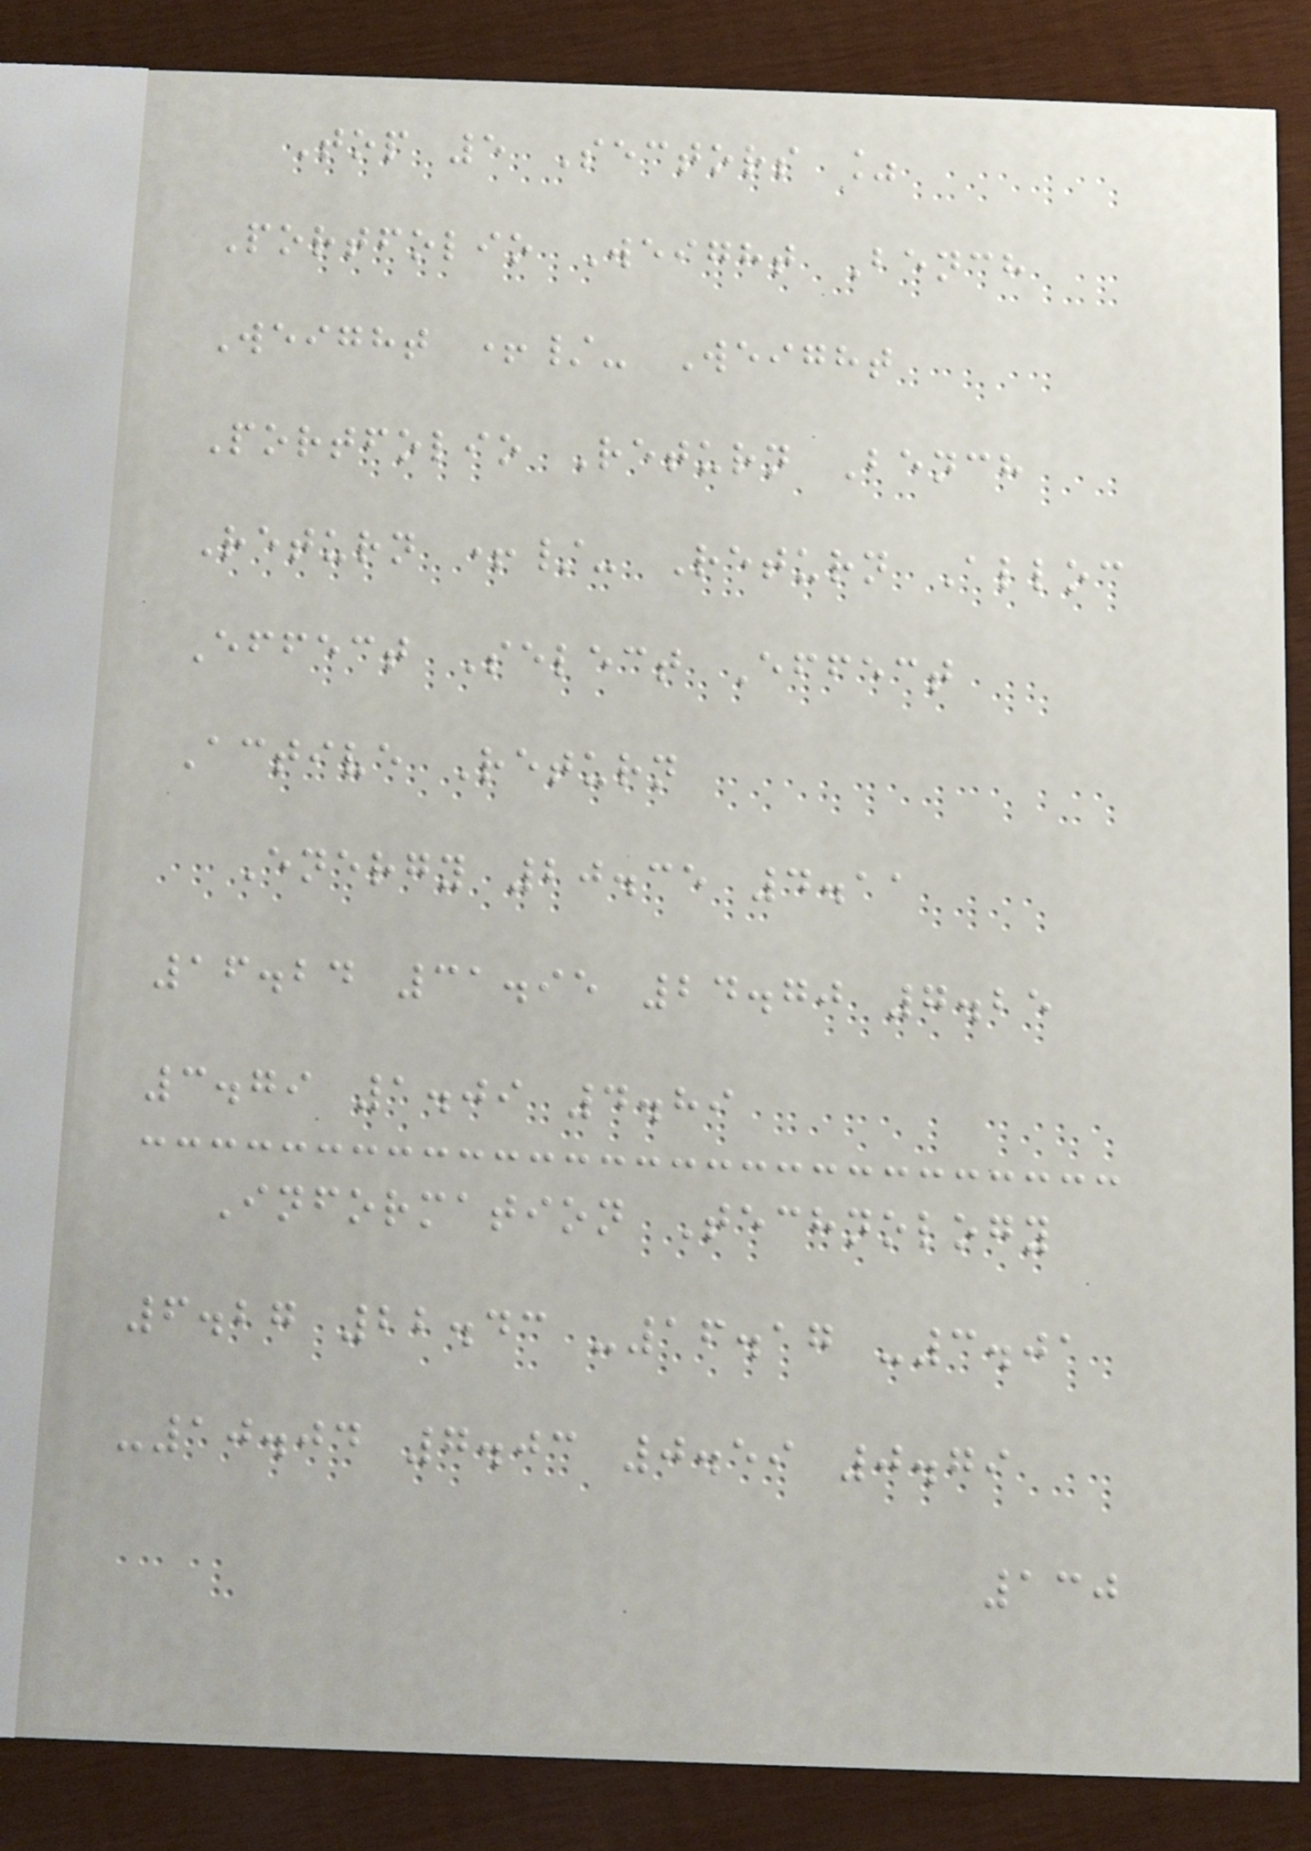Top 5 Sectors %
Portfolio Weight Bench
Weight +/- Weight
Portfolio Return Bench
Return +/- Return Alloc
Effect Select Effect
Active Return
Energy 20.35 4.11
16.24 31.95 24.70 7.25
3.79 1.09 4.89
Information Technology
6.27 22.43 -16.17 -3.01
-10.04 7.03 0.59 0.79
130
